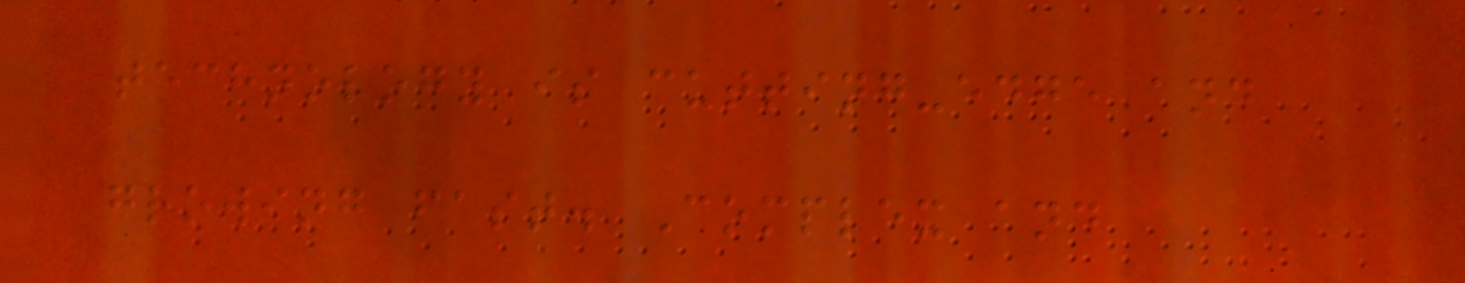technology is cutting-edge and
growing fast. Complex and
